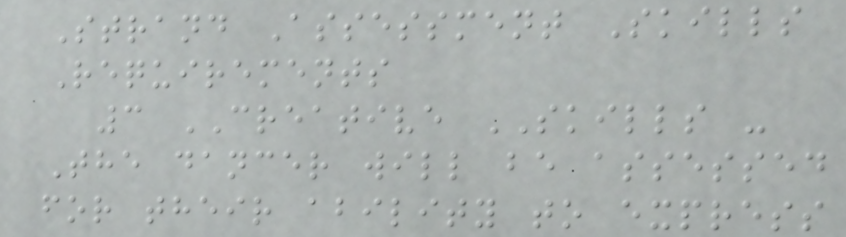Strand Assessment Skills
Requirements
3 CREATIVE SKILLS -
The dancer will be assessed
for their ability to express
